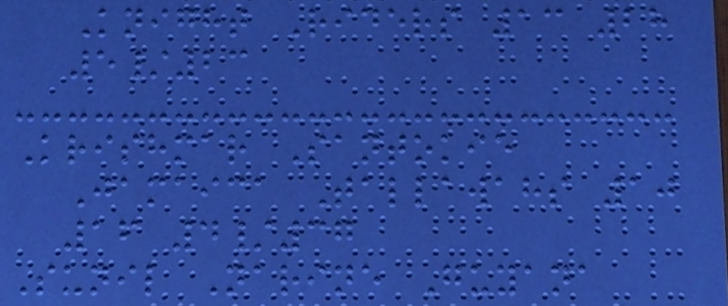Knight Riders 13 28
5/23
Krishmar Santokie
Jamaica Tallawahs 10
16 4/37
Sunil Narine Guyana
